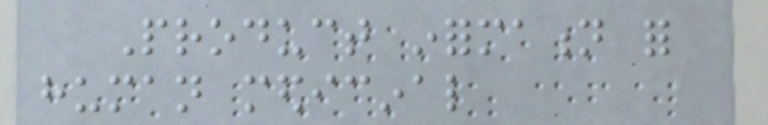Product information for
human medicinal
